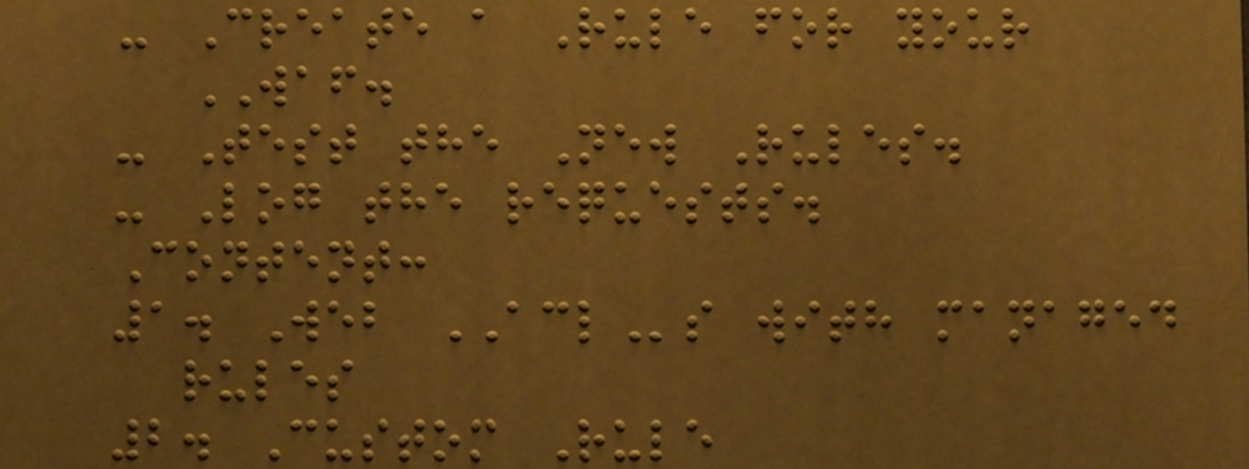- Create a Rule for your
WAF.
- Test the New Rules.
- Log the requests.
Content:
1. Web ACLs with managed
rules
2. Custom Rule
